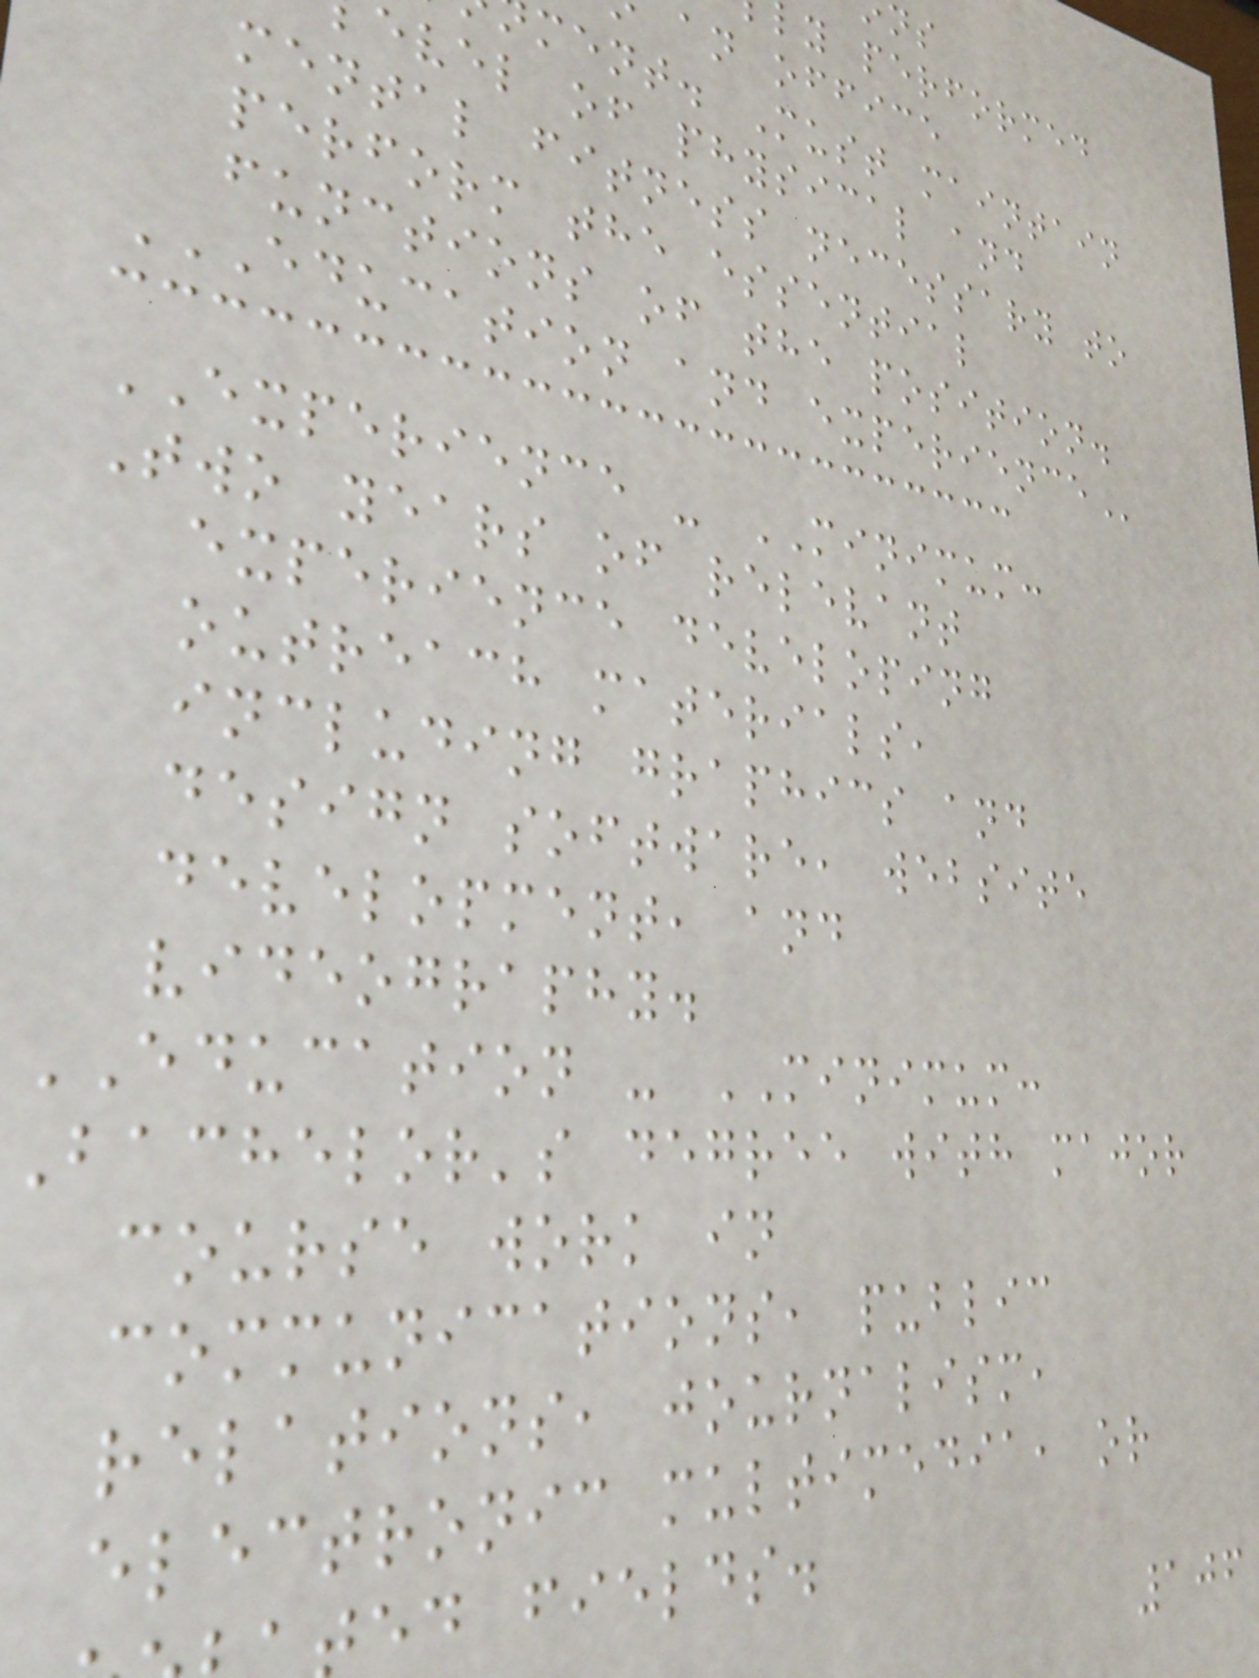y performed
an office
ment. Must maintain
evel of physical and
mental fitness necessary to
perform the essential
functions of the position.
EDUCATION AND EXPERIENCE
EXPERIENCE - MINIMUM:
Two years of relevant
experience developing
outreach materials,
including graphics and
design software, website
development, and
videography.
EDUCATION - MINIMUM:
Bachelor's degree with major
course work in
communications, public
relations, journalism,
electronic multimedia, or
ed fields.
106
